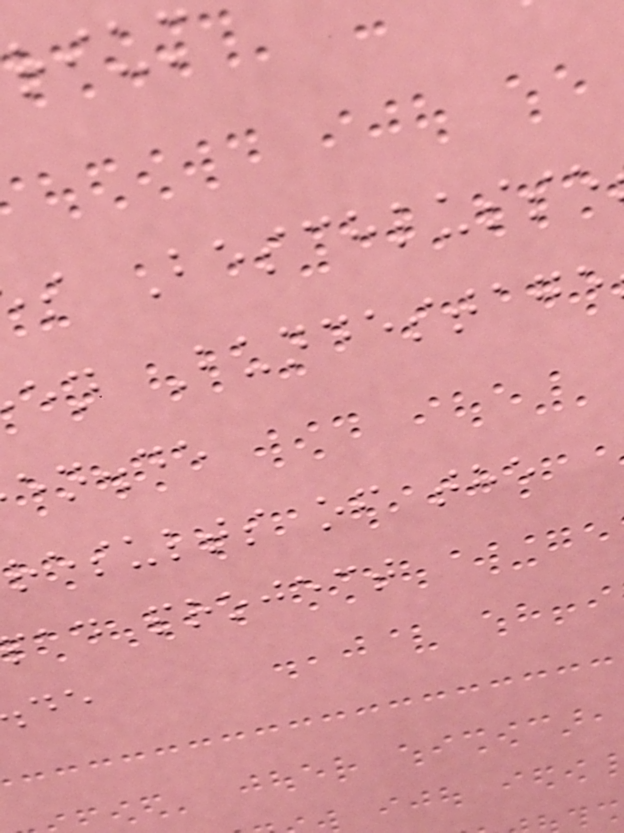s Beschlusse
en Bundestage
en.de
results of the
ad project
